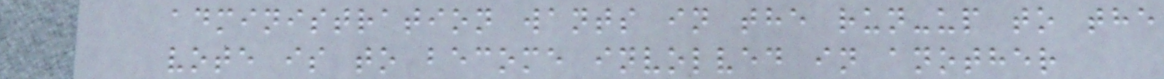administration wants in the run-up to the
vote is to become involved in another
